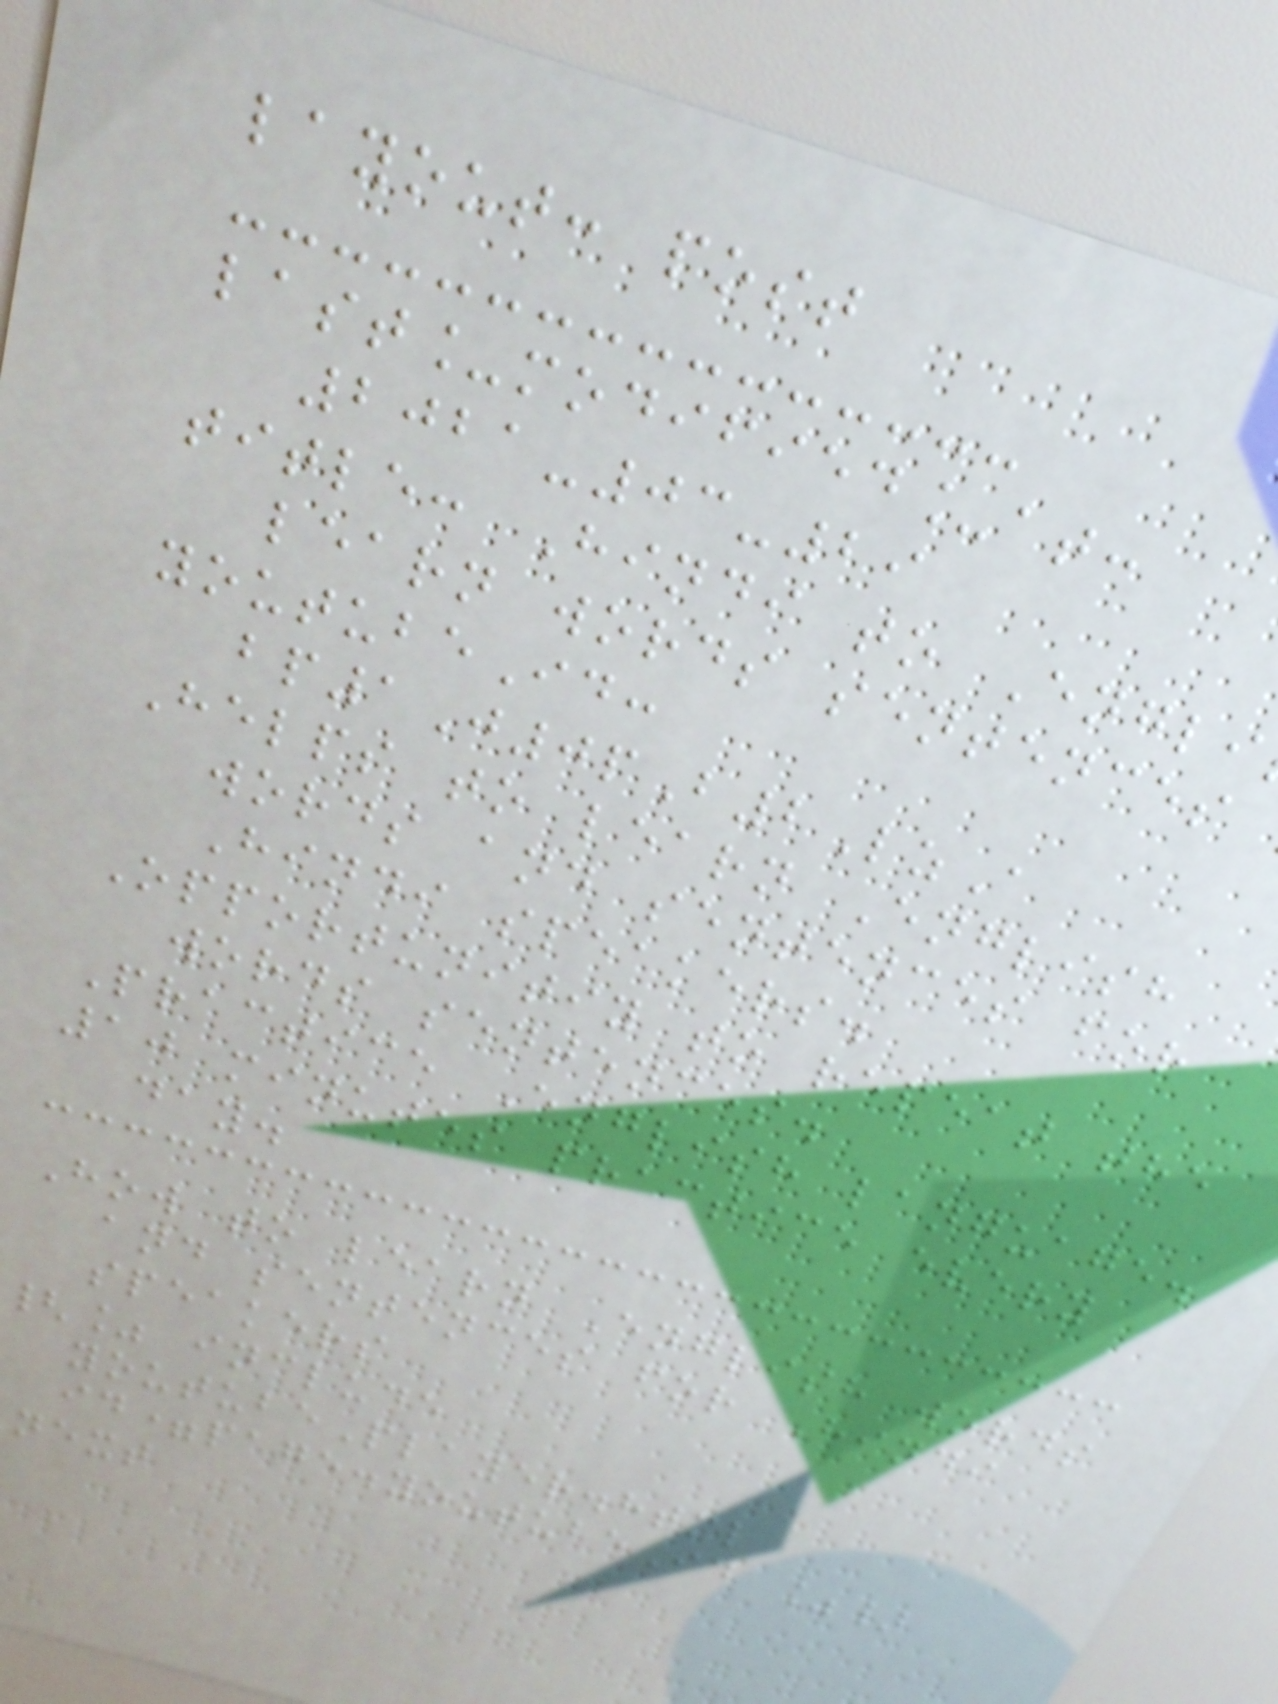layout: post
last_modified_at:
2021-03-29
title: Hindi to Engli
learn words sentences
youtubeId:
bp1J0pB2LzA
Helps to learn English
words and sentences for
Hindi speakers.
Opportunitiy to repeat the
words sentences.
Practice English language.
10 minutes practice every
day.
How to learn English words
and sentences for Hindi
speakers
{% include
youtubePlayer.html
id=page.youtubeId %}
next
